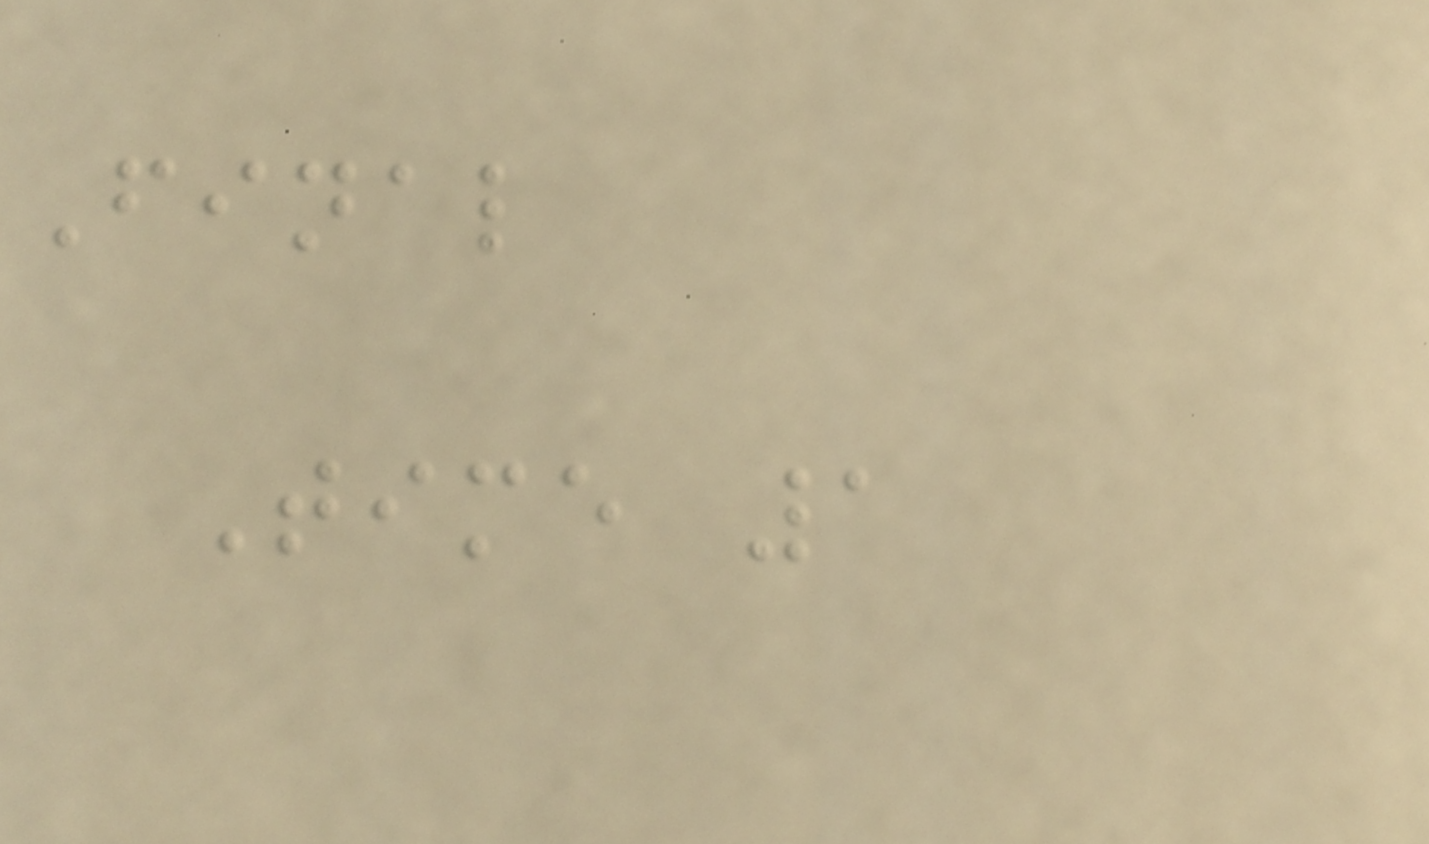Final
Time 1
